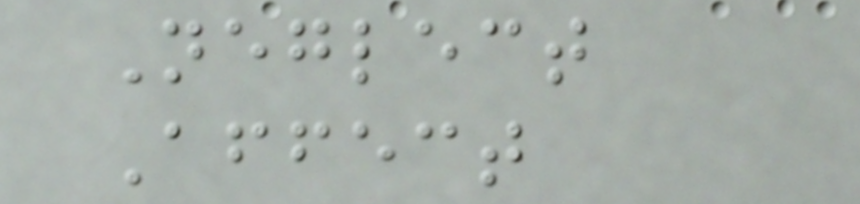Neglect
Affect
